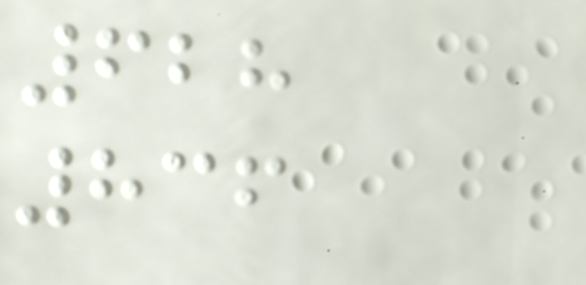628
836
